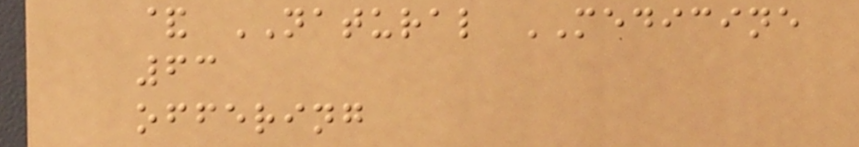& NATURAL MEDICINE
63
offering
